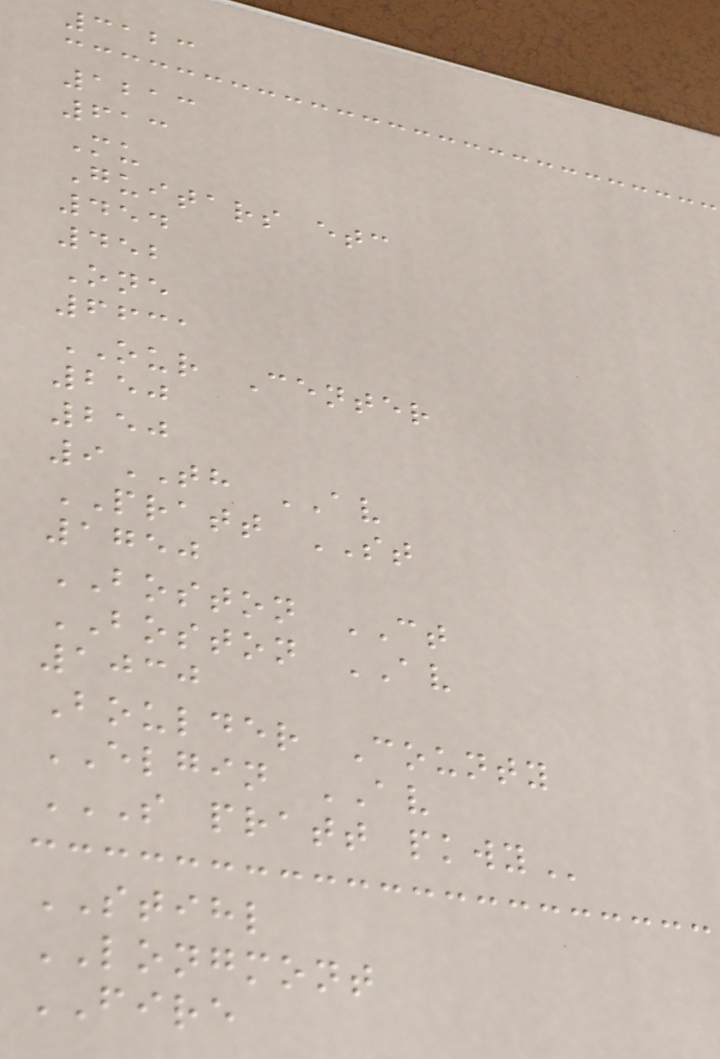3123
1213
613
Mu
Guitars etc
454
452
One
6631
OUR Center
250
250
9TH AV
PRATT ST
1750
BOSTON CT
BOSTON AV
1030
Boulder County
ELGIN AV
S PRATT PKWY
STIHL
LONGMONT
FIRE
